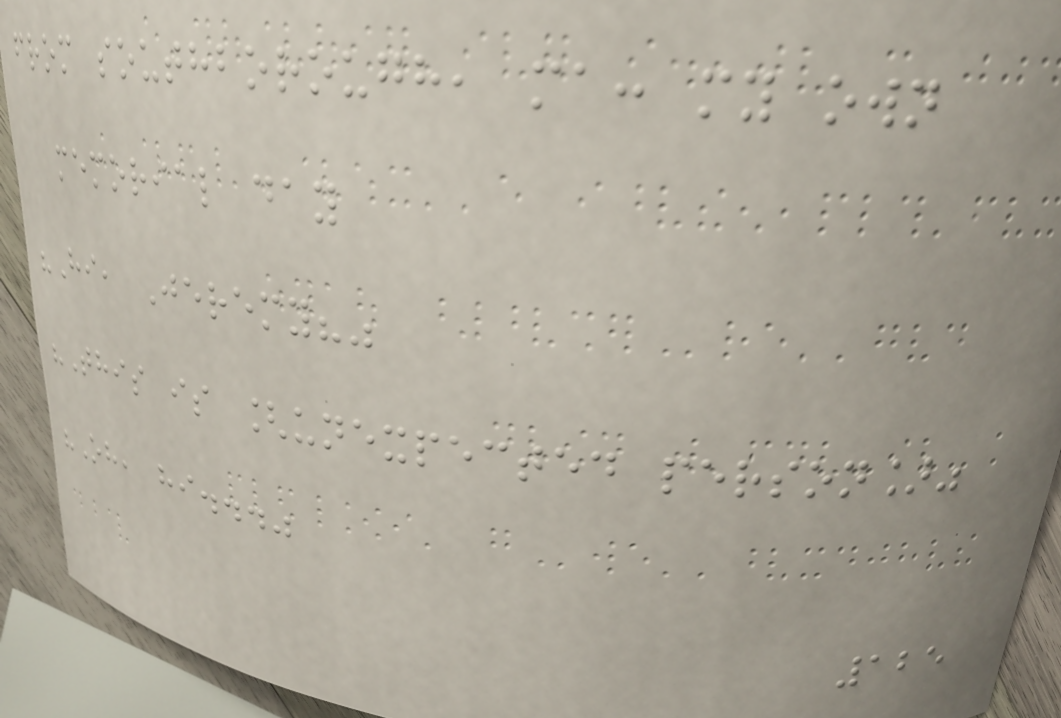from southborough, ma: my own
memorial day
"Hi, Jeremy?"
"This is [unexpected person]"
"Oh, hi..."
125
